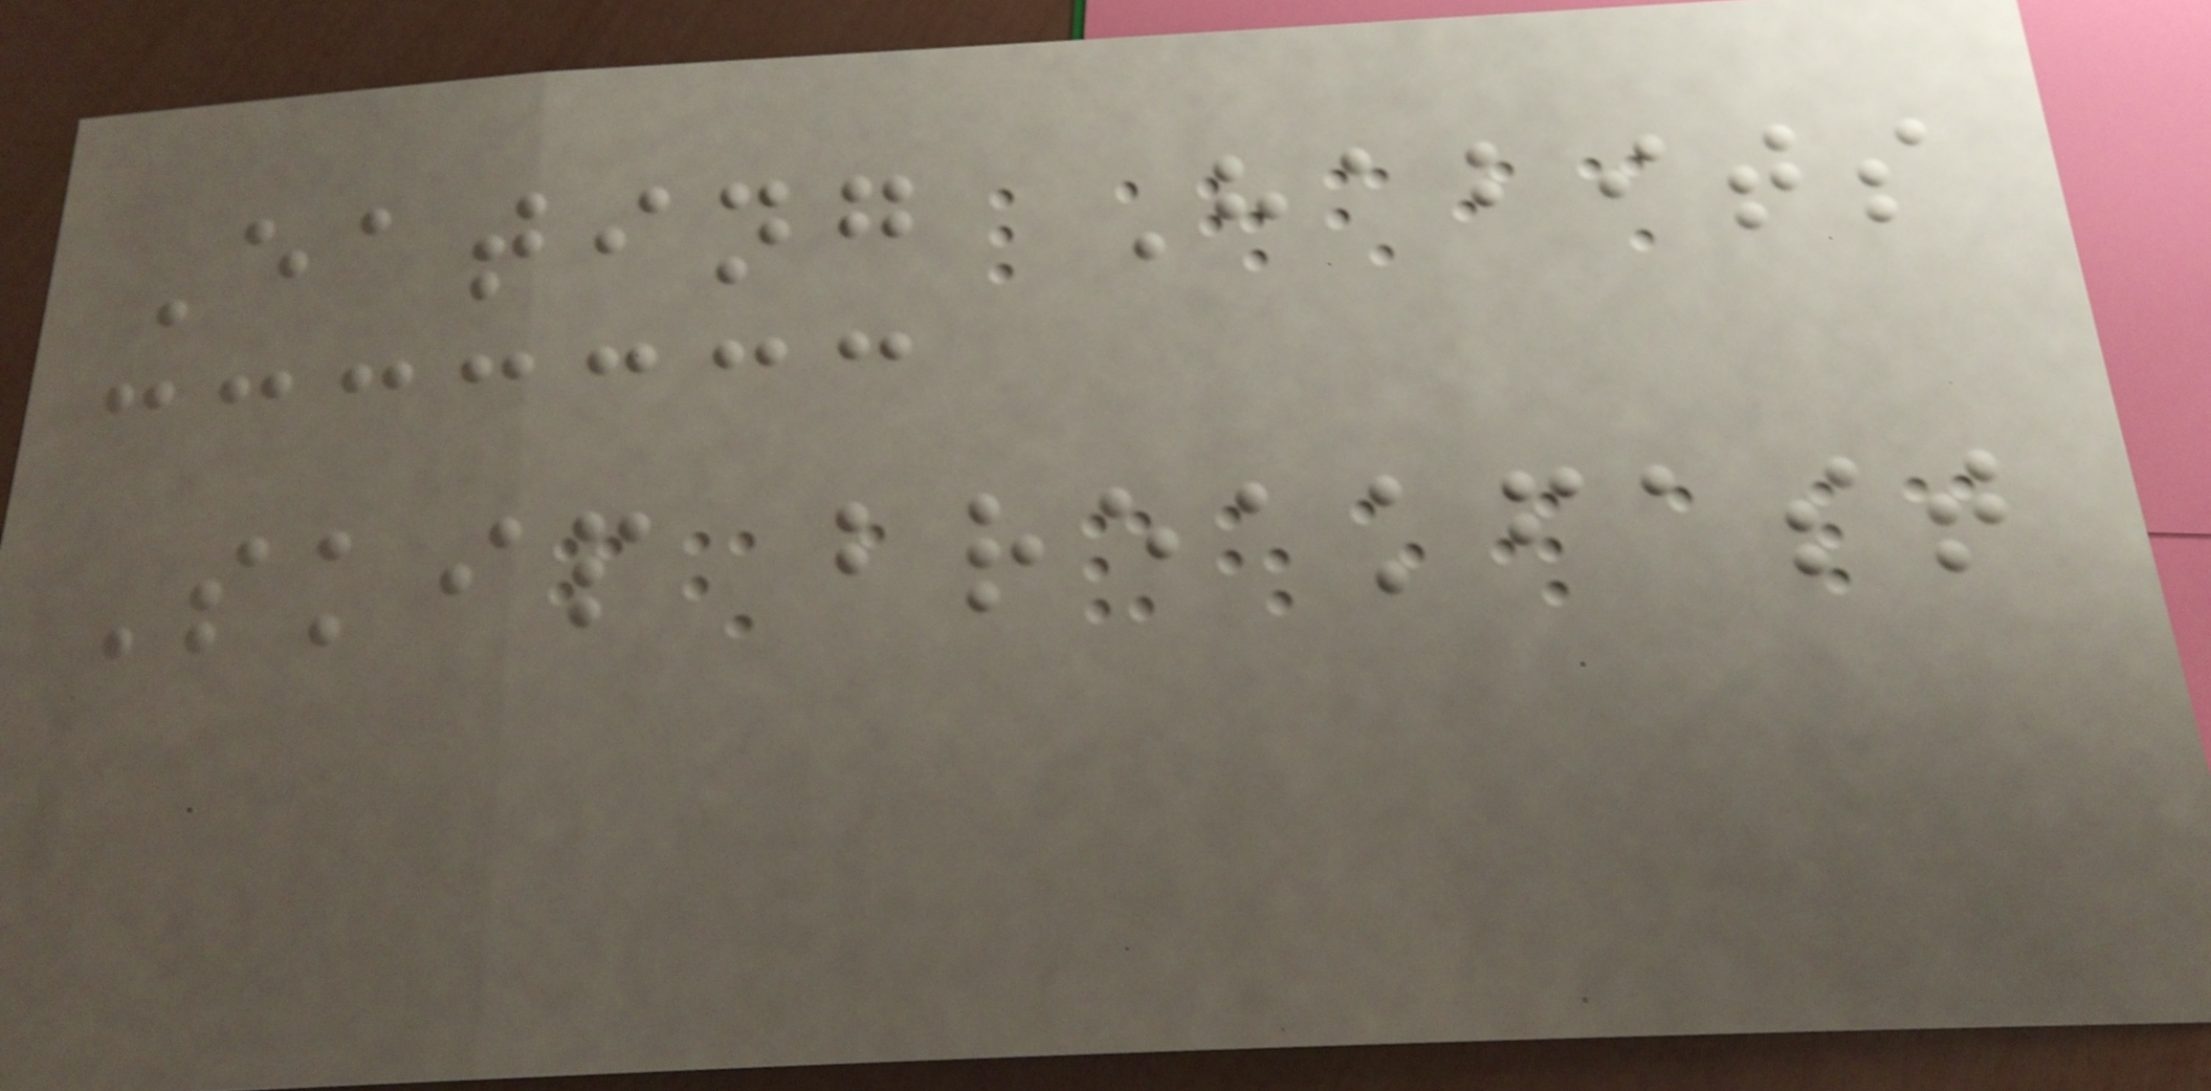Eating Habits
Skip breakfast
